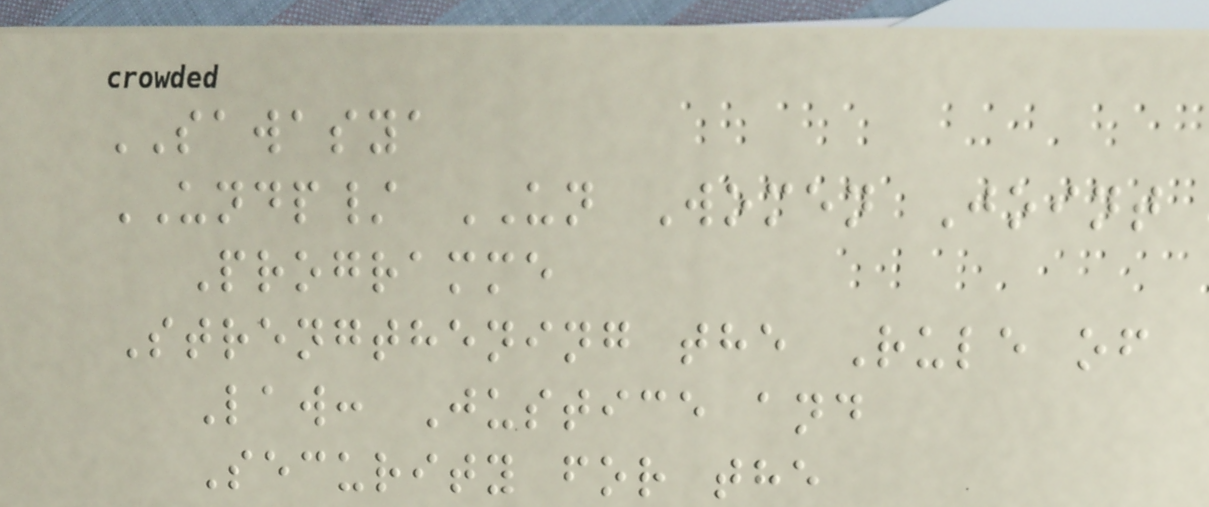SAWASYA
UNDP/ UN Women Joint
Programme
Strengthening the Rule of
Law: Justice and
Security for the
